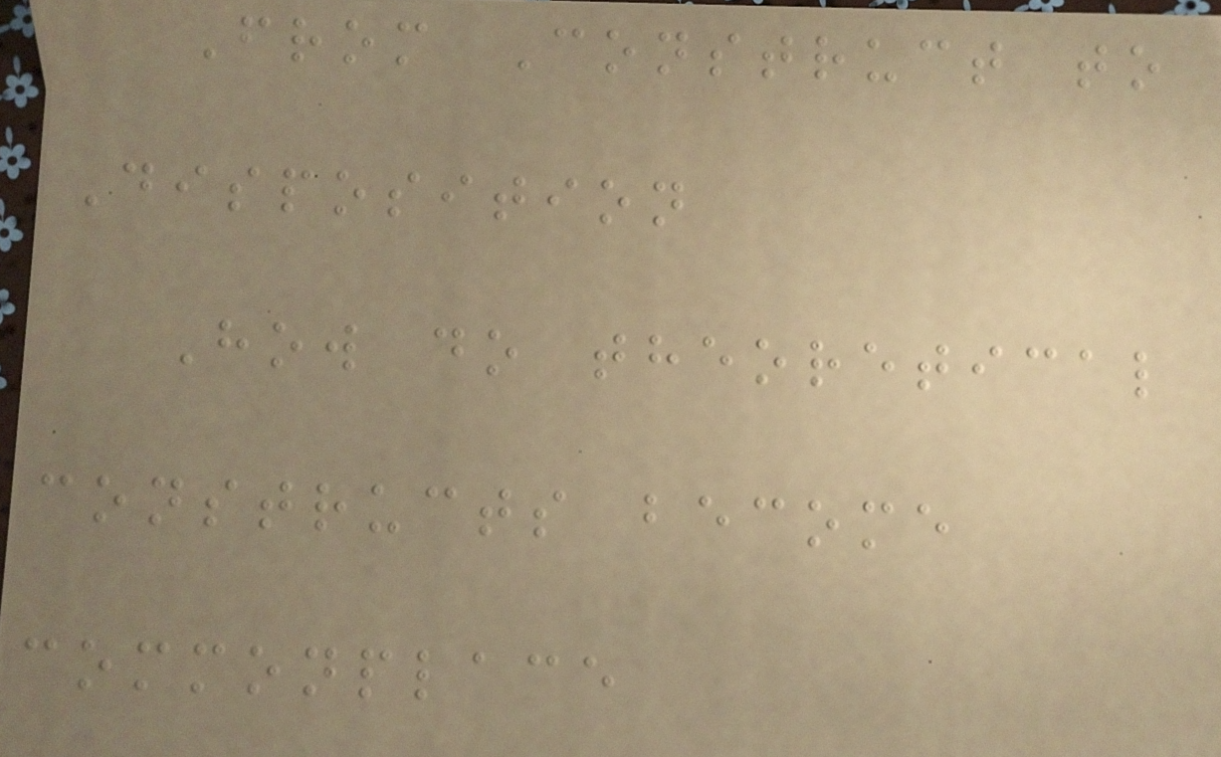From Construct to
Disposition
How do theoretical
constructs become
commonplace
